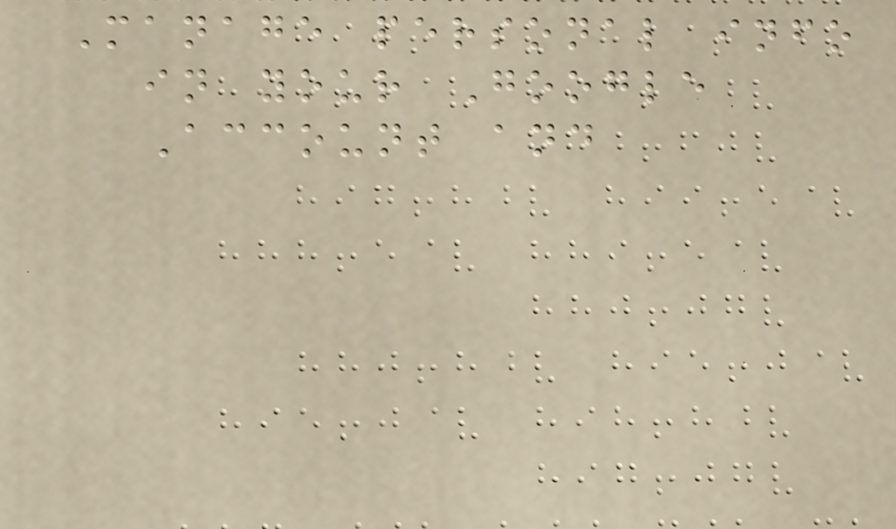Manage personal info
in your Google
Account and
